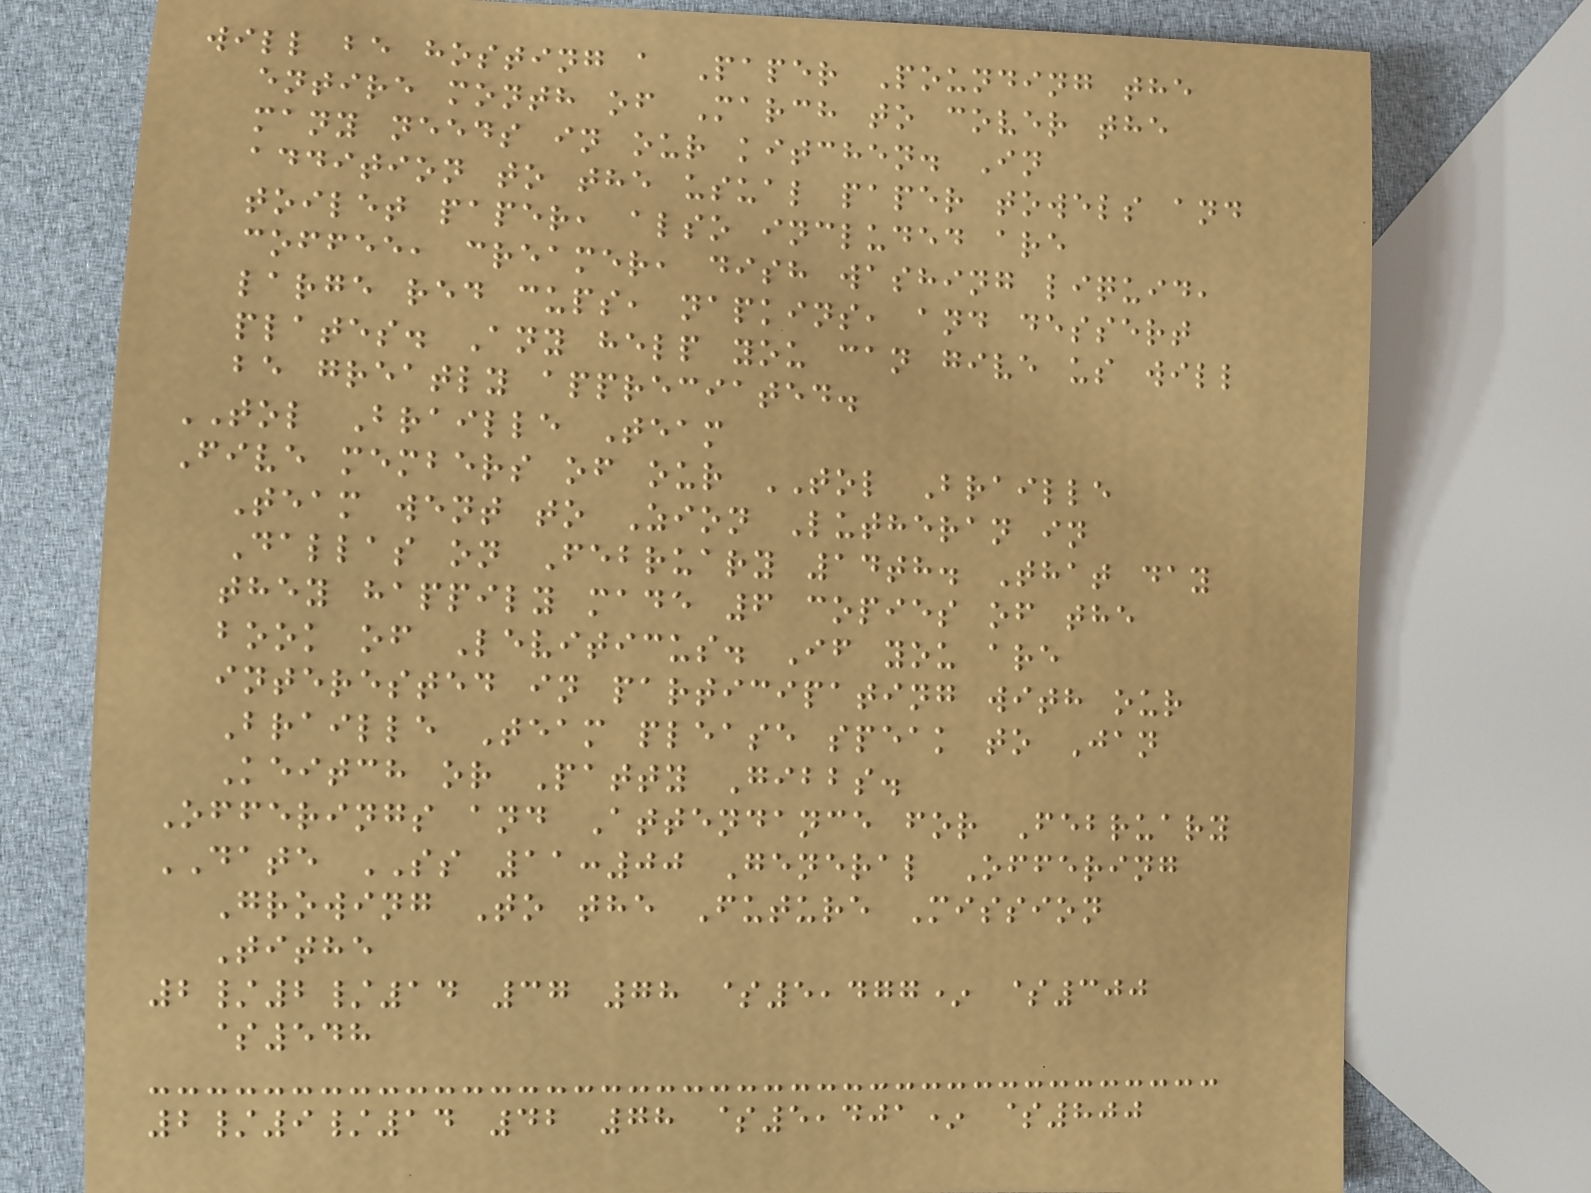will be hosting a Paper Pounding the
entire month of March to cover the
many needs in our kitchen. In
addition to the usual paper towels and
toilet paper, also included are
coffee, creamer, dish washing liquid,
large red cups, napkins, and dessert
plates. Any help you can give us will
be greatly appreciated.
TOL Braille Team
Five members of our TOL Braille
Team went to Zion Lutheran in
Dallas on February 14th. That day
they happily made 6 copies of the
book of Leviticus. If you are
interested in participating with our
Braille Team please speak to Jan
Keitch or Patty Gibbs.
Offerings and Attendance for February
DATE SS 11:00 General Offering
Growing To the Future Mission
Tithe
2/2/14 37 78 $5,477* $300
$548
2/9/14 42 78 $5,401* $800
